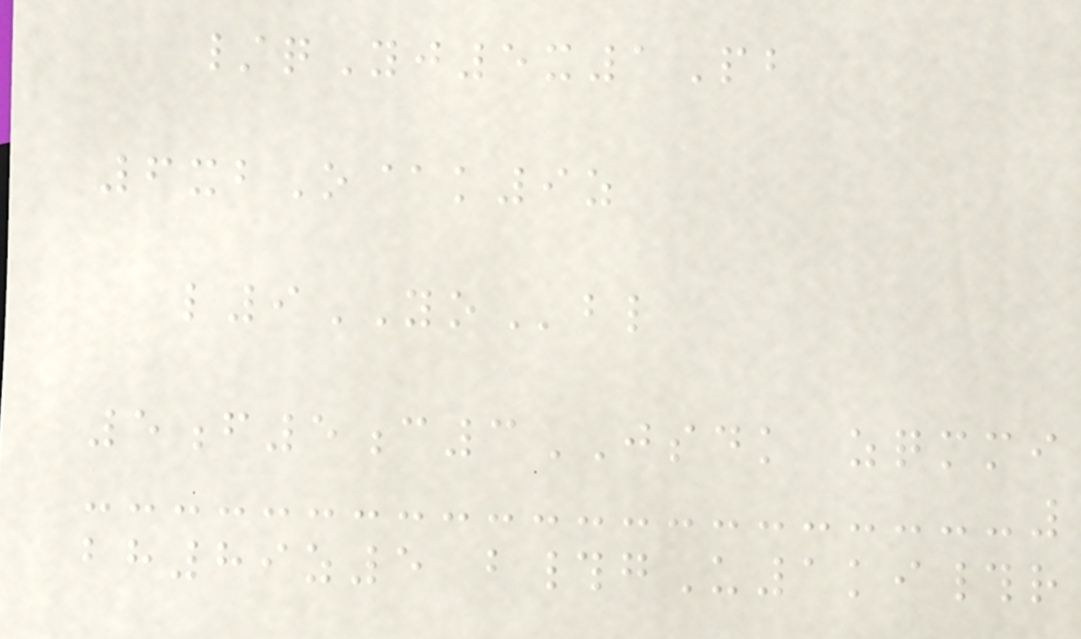/qYj5x1Pb
6xbO@k9z
l9YObl
5f5c3JSDK zqmmi
bh89z5 b#gU1ki#r
